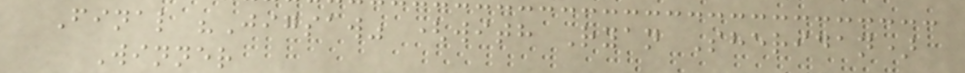Final "Jigsaw" (with Ryan Sheridan)
Winner
